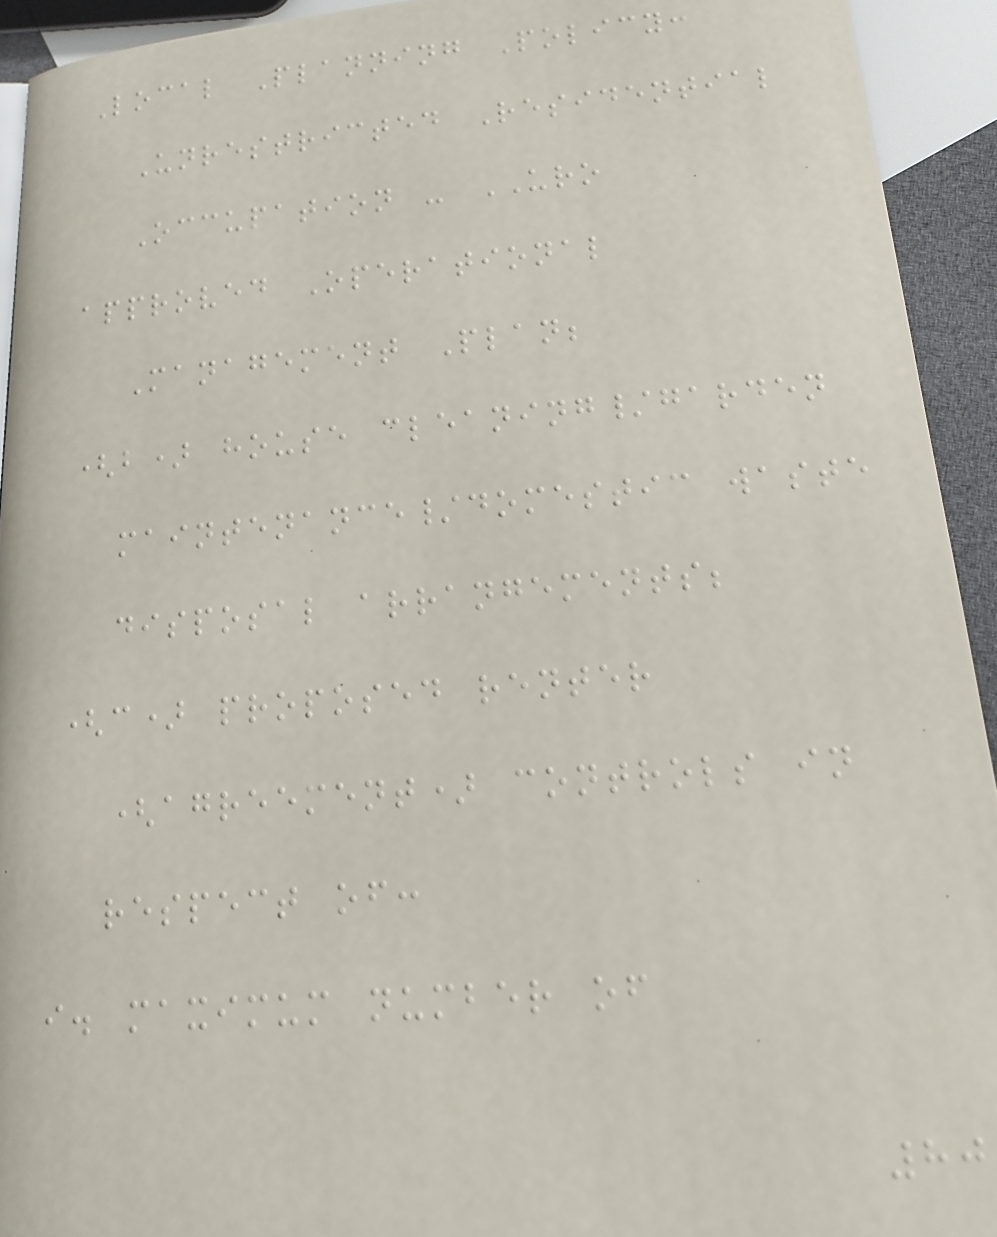Local Planning Policy:
Unrestricted Residential
Occupation - URO
approved Operational
Management Plan;
(b) house cleaning/garden
maintenance/domestic waste
disposal arrangements;
(c) proposed renter
(agreement) controls in
respect of:
i. maximum number of
80
